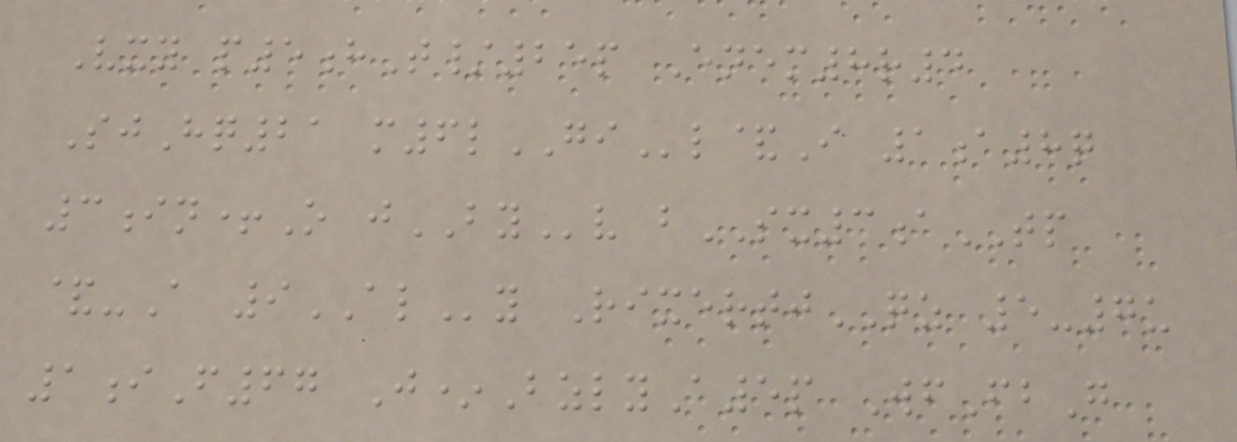Vxy p5hT/25p Enem8r4
SjHq21 m6lGIl&I 1a8q
3in+O jBYv bSX3aTP
&-A 9ALy RixertjQZ 5-7u
1iF67 J*BzlyA5p WfFbG
